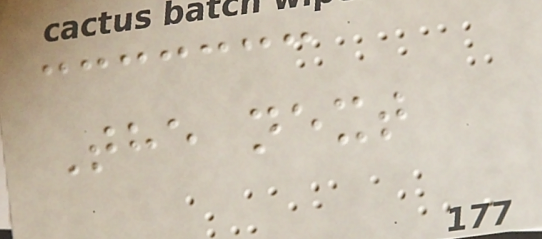The next
